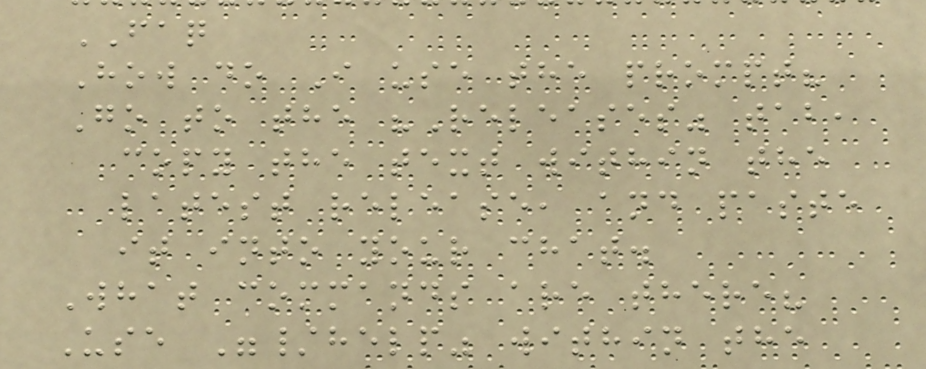FAQ
How do I use the prompt?
Go to the "Releases" tab,
copy the text within the
latest release, and paste
it into your chat.
What commands are there?
Use "/help" within the
